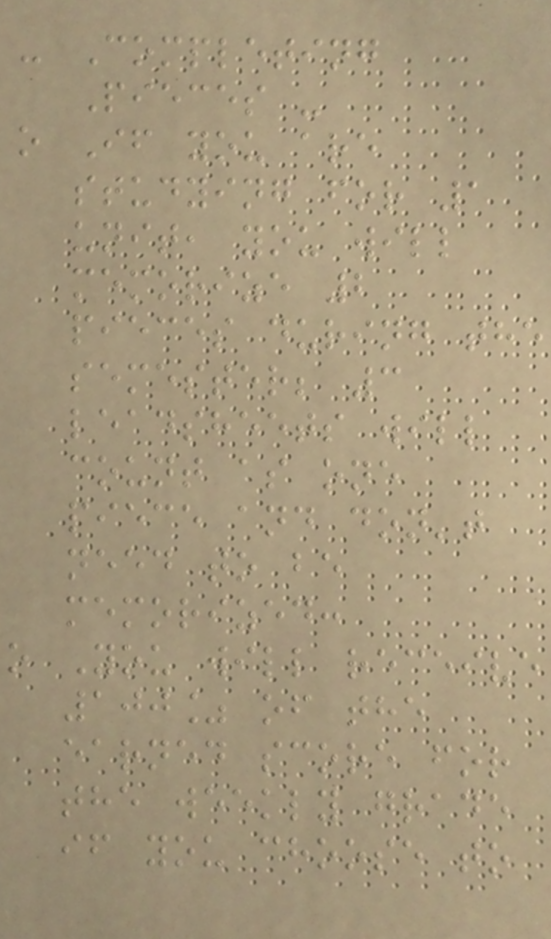- Completing
Pieces -
o If you are
studying for 1
unit, you will
memorize 2
pieces during the
semester; 3
leadsheets will
count as one
piece and don't
need to be
memorized:
o You will receive
100% of the
earned score for
the weekly grade
if you choose to
